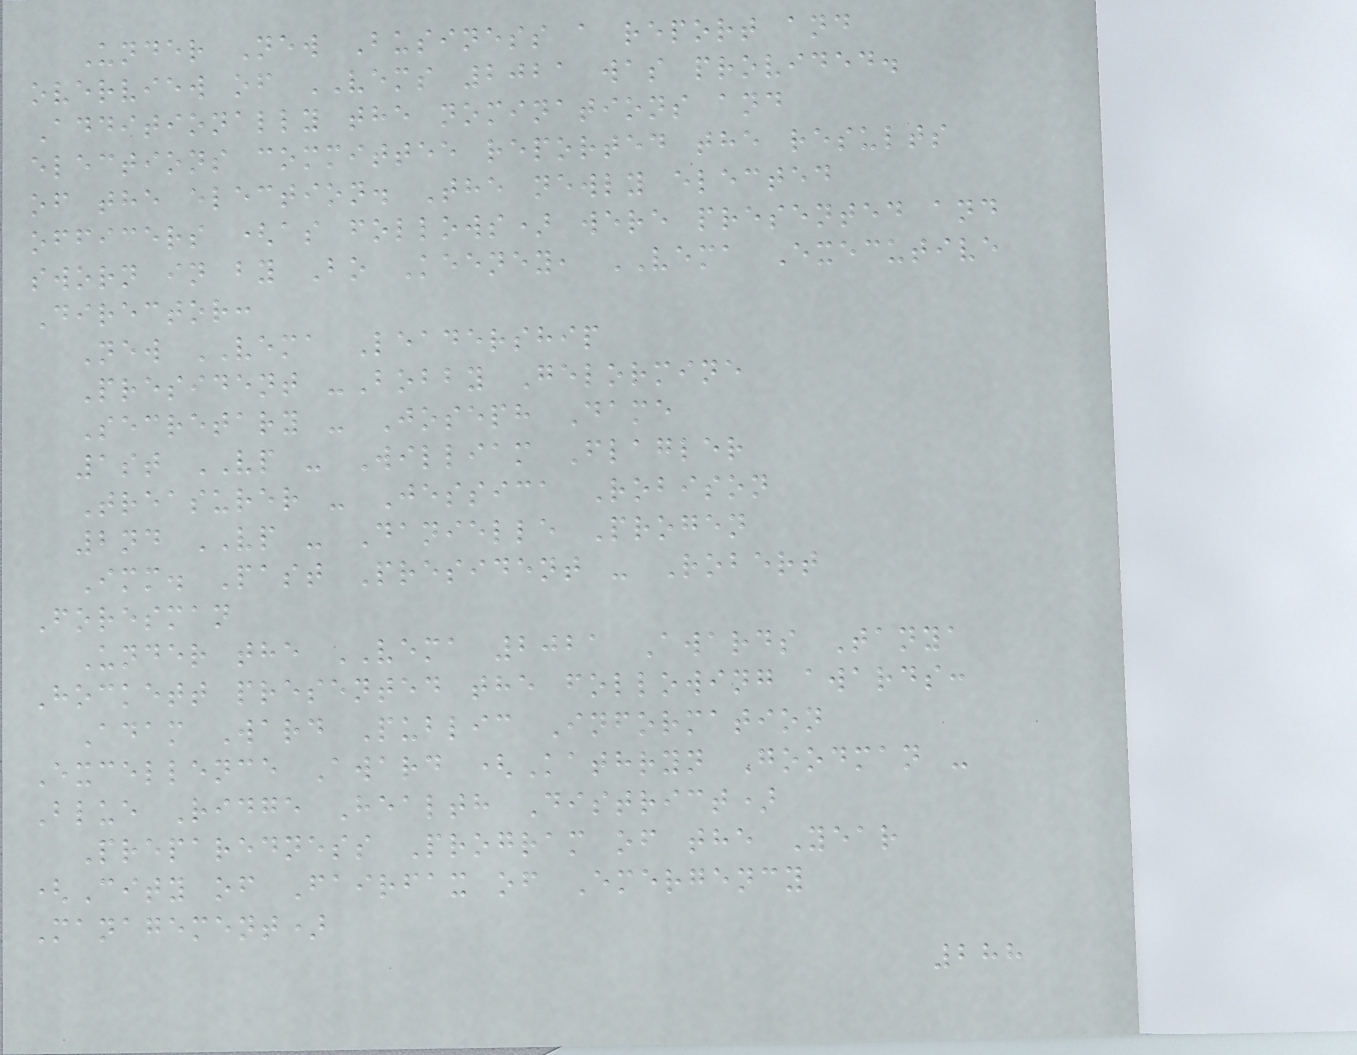Under New Business a report and
overview of VEMS 2021 was provided.
Additionally the nominations and
elections committee reported the results
of the election. The newly elected
officers (as follows) were presented and
sworn in by Bo Keeney, VEMA Executive
Director:
New VEMA Leadership
President -Bobby Gelormine
Secretary - Joseph Dame
1st VP - William Flagler
Treasurer - Jessica Robison
2nd VP - Danielle Progen
Imm. Past President - Robert
Foresman
Under the VEMA 2021 Awards Tanya
Hockett presented the following awards:
Adam Ward Public Information
Excellence Award (Kathryn Goodman -
Blue Ridge Health District)
Preparedness Program of the Year
(City of Fairfax of Emergency
Management)
288
